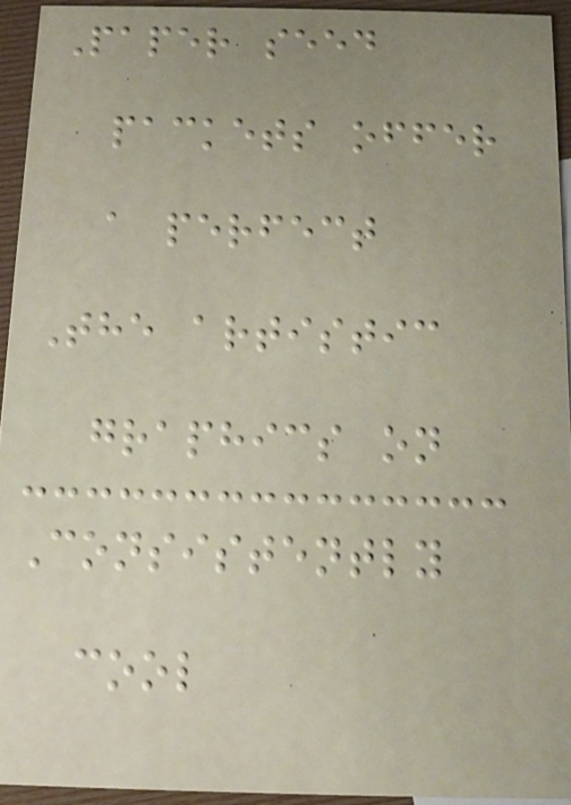Paper seed
packets offer
a perfect
The artistic
graphics on
Consistently
cool
